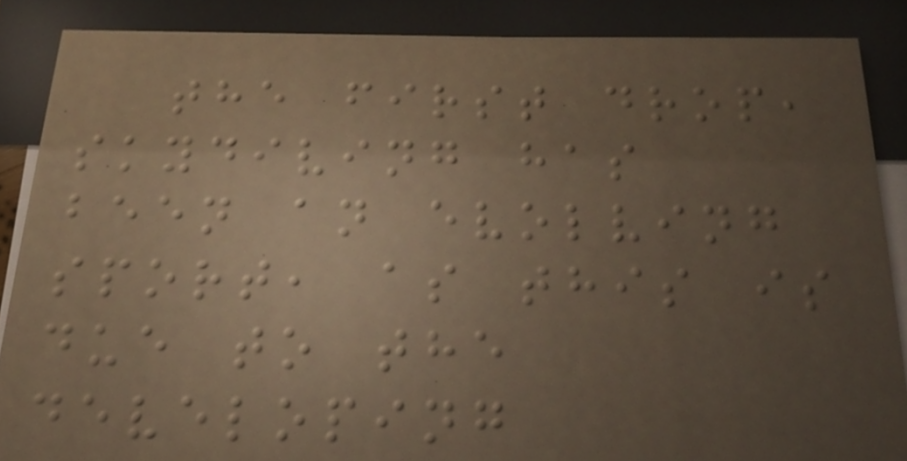the first drop,
skydiving has
been an evolving
sport, as this is
due to the
developing
